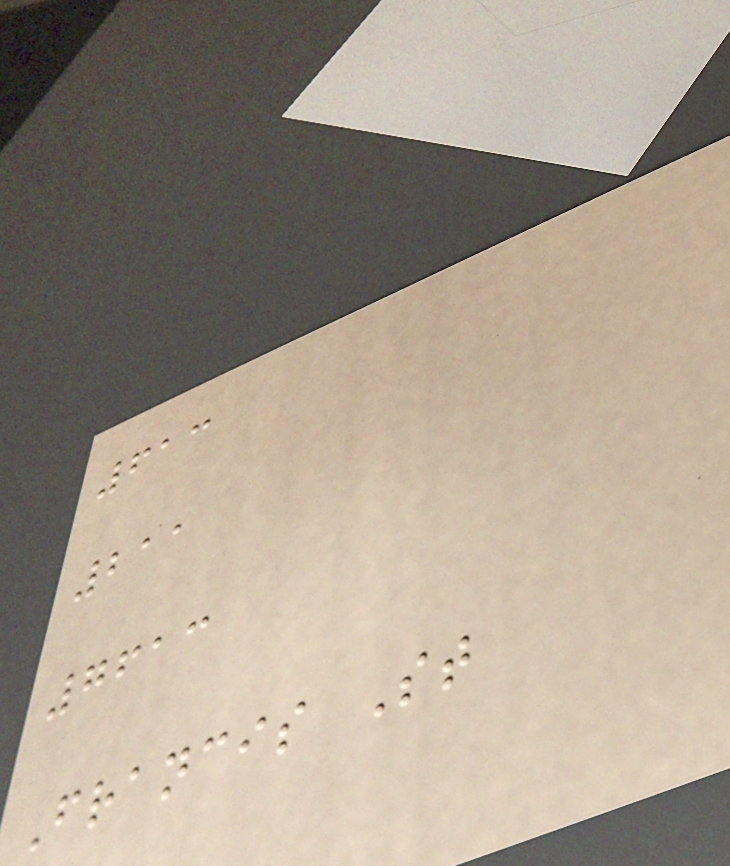613
211
7613
Francis St
